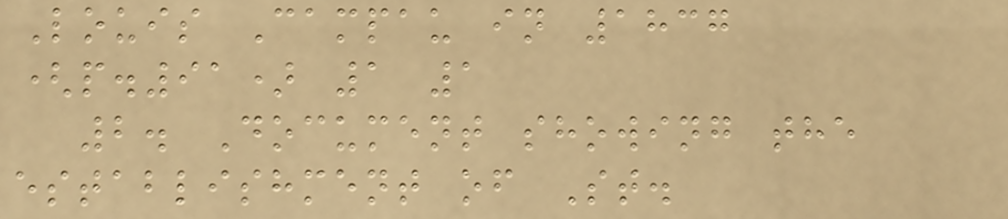Louis Campau in 1837
(p.91) 1 1
2. Document showing the
establishment of St.
